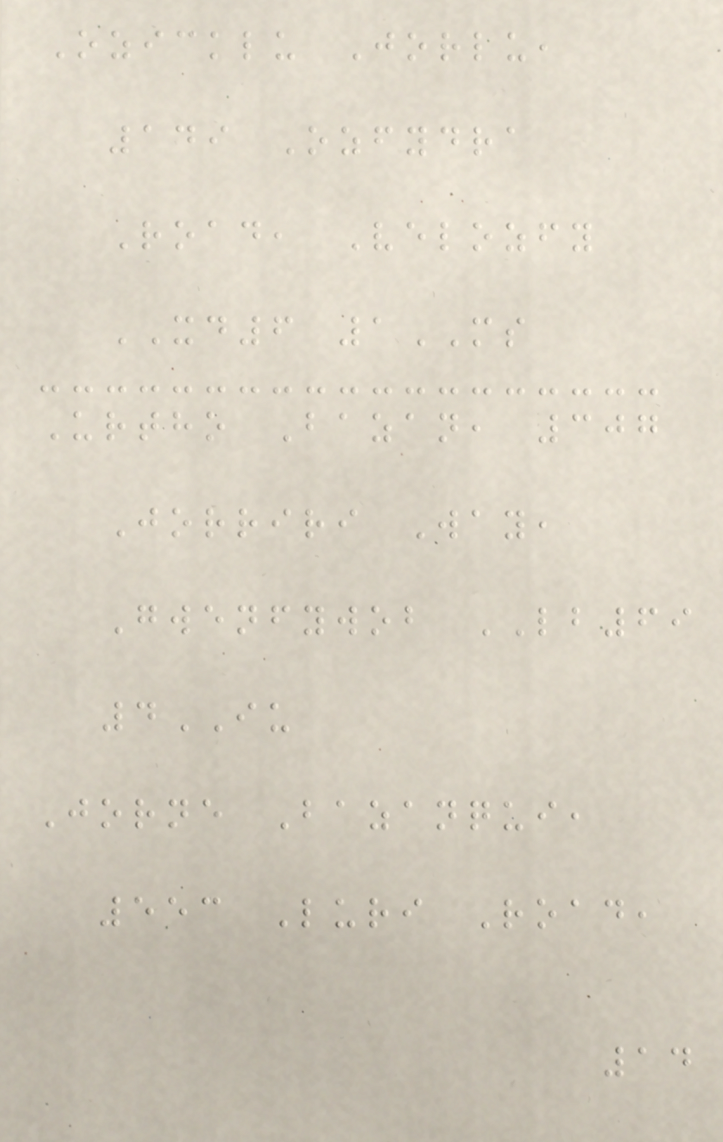Ozicklu Jorlu,
149 Ozfydra
Road, Velozfy
XD6 1MS
Urtho Bazan, 307
Jorriri Way,
Gwenfywob LB69
4IU
Jorne Bazanqui,
553 Luri Road,
14
